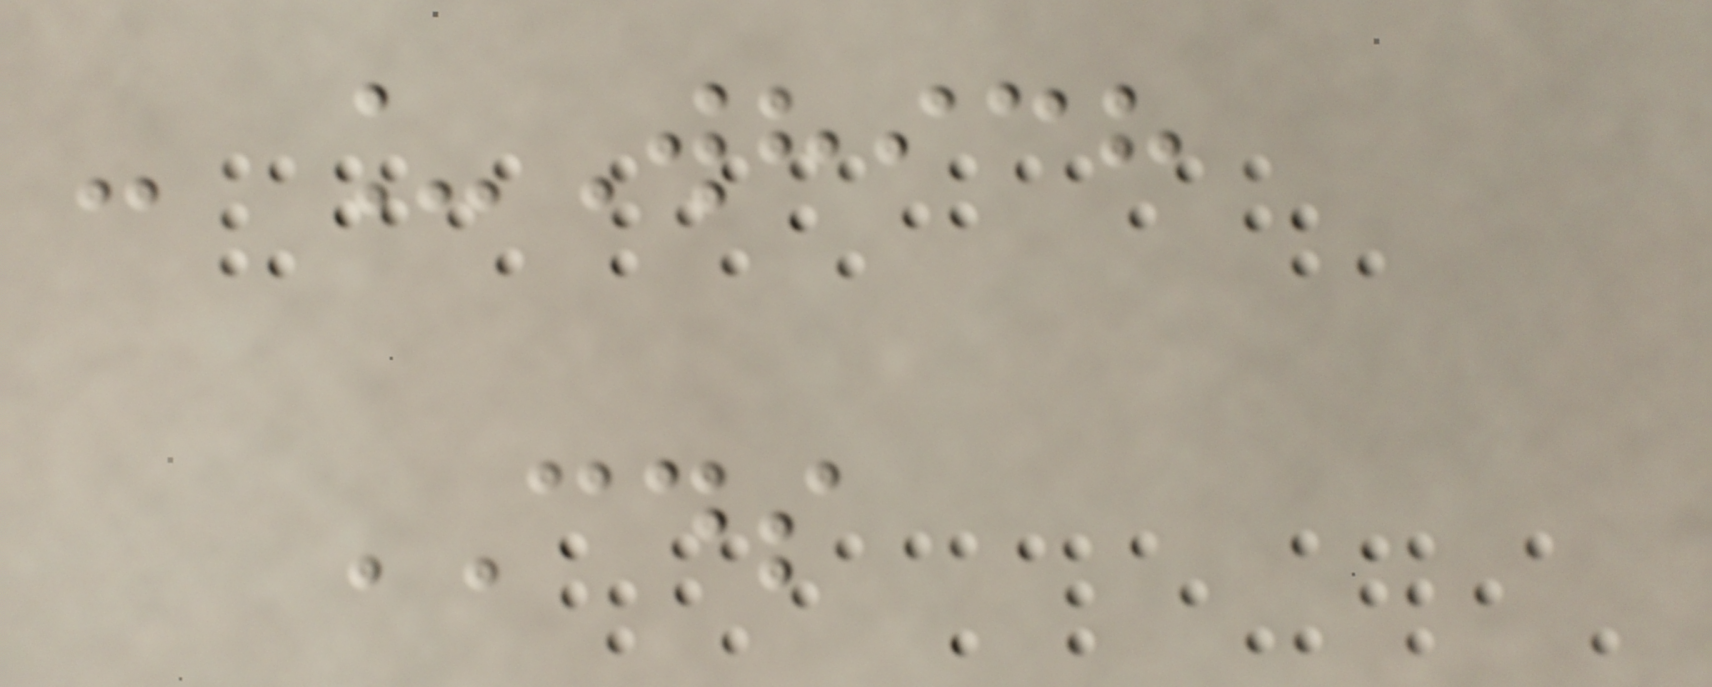- _Which
CDS
